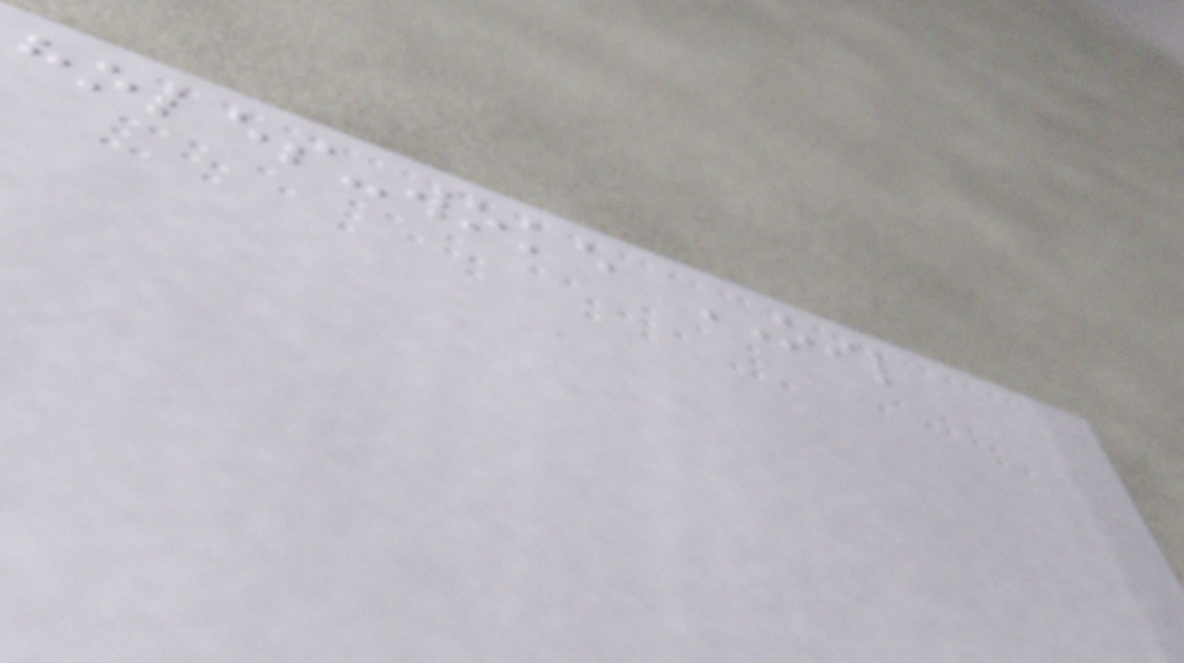holes-woke OIL
